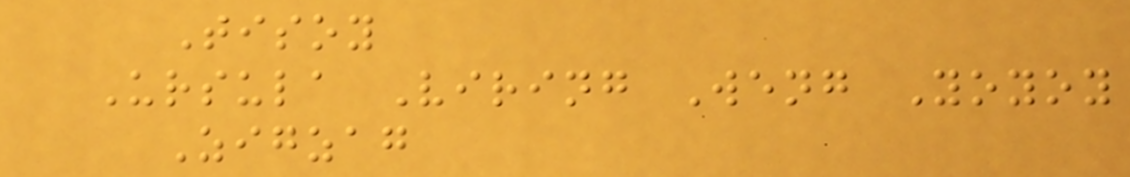Tisoy
Ursula Viring Weng Yoyoy
Zigzag
